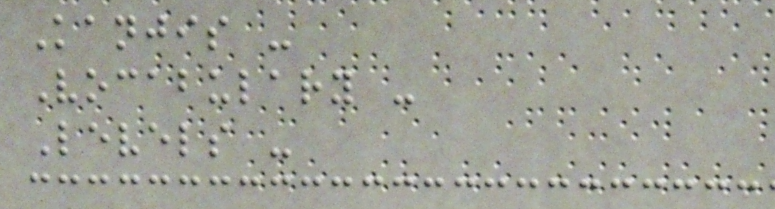Kanjis -
Vocabulary -
Levels -
